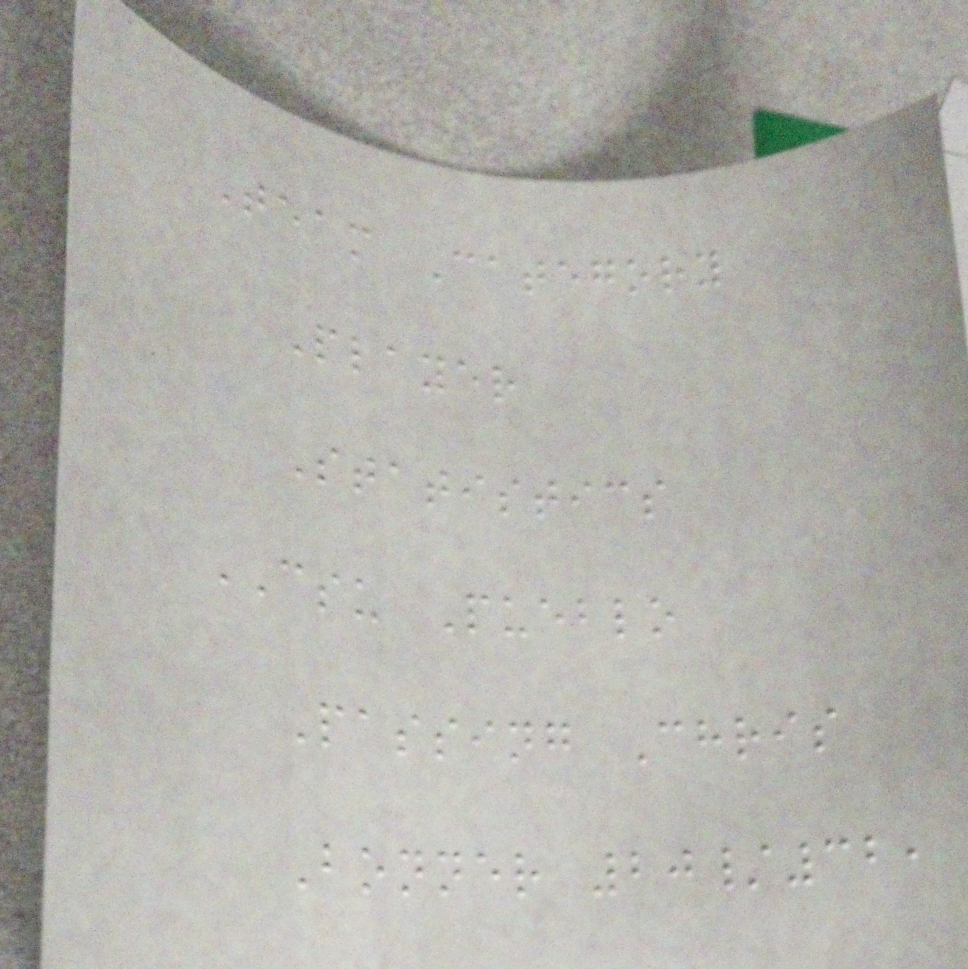Team Category
Player
Statistics
CSU Pueblo
Passing Chris
Bonner 20/32,
